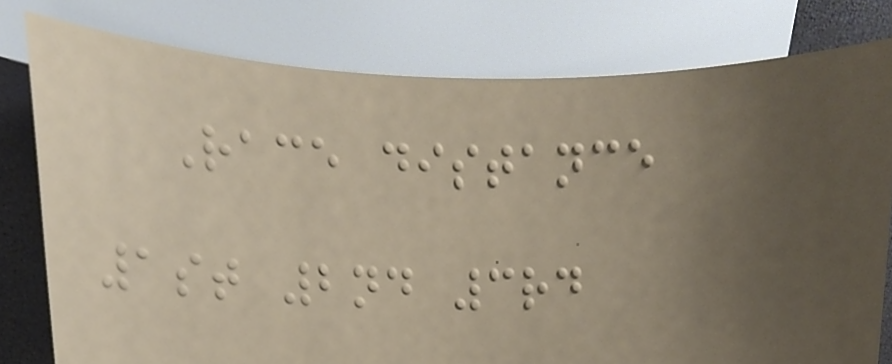Race distance
1st 2nd 3rd
